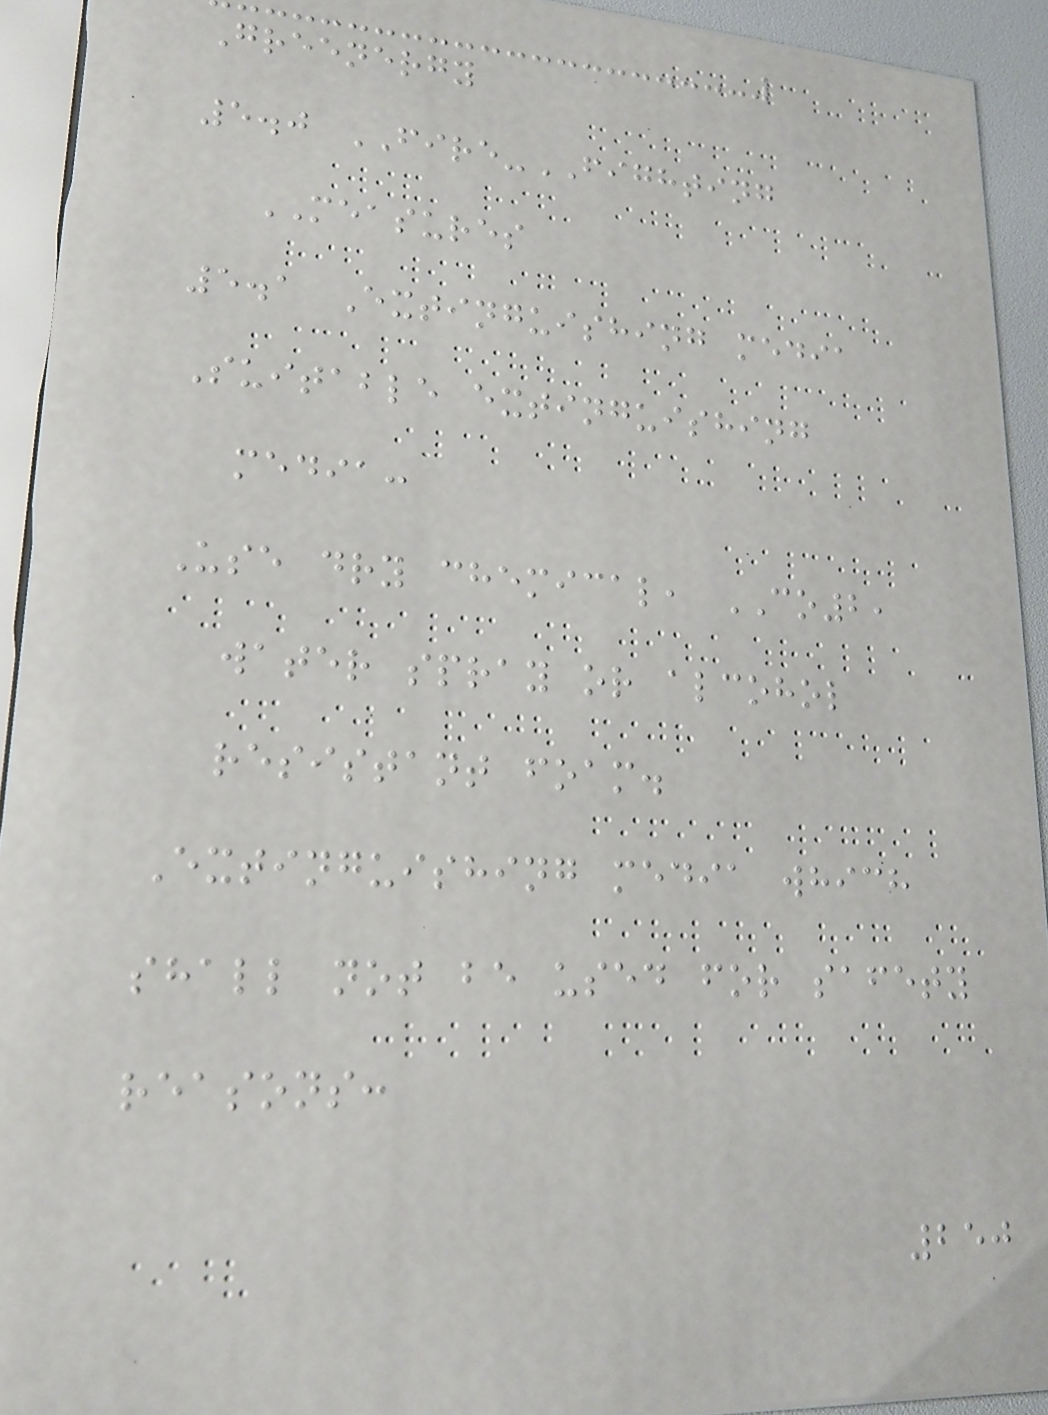Greenergy
5.0 FIRE-FIGHTING
MEASURES
5.1 Extinguishing media
Suitable extinguishing
media:
Use dry chemical, CO2,
water spray or alcohol
resistant foam.
Extinguishing media which
shall not be used for safety
reasons:
250
